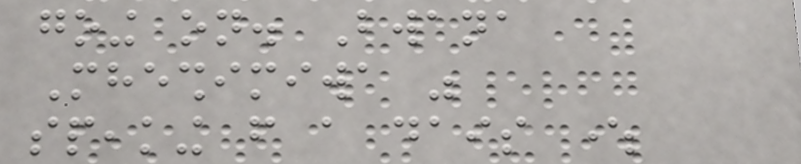going on. Bwana
Mheshimiwa was
speaking from a dais where
